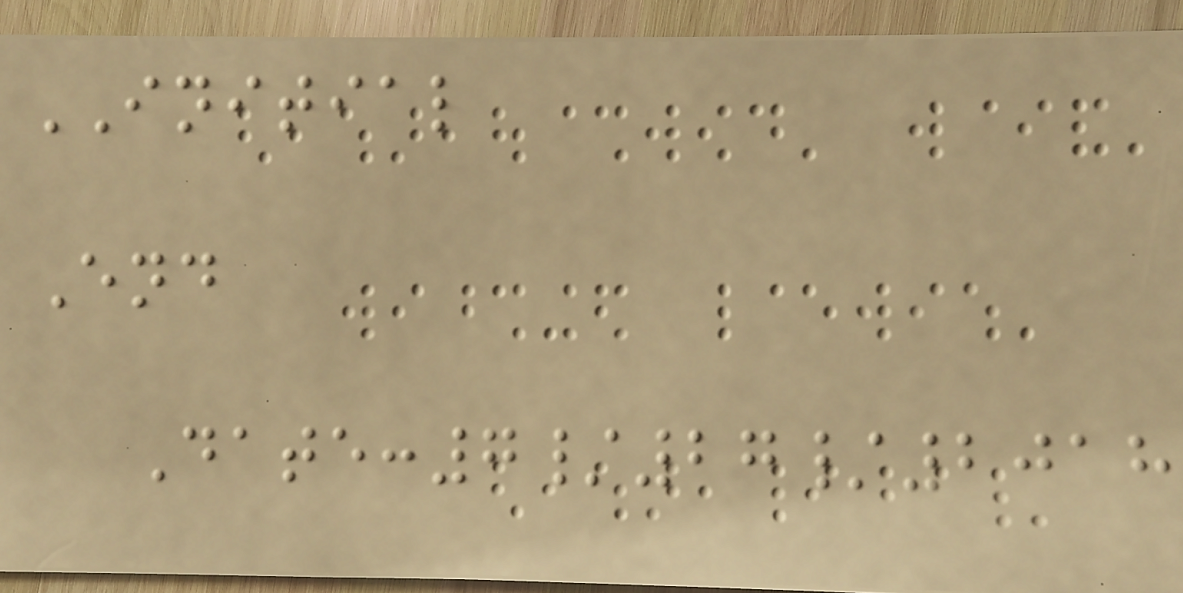INITIAL
End
Date:7/27/2018
